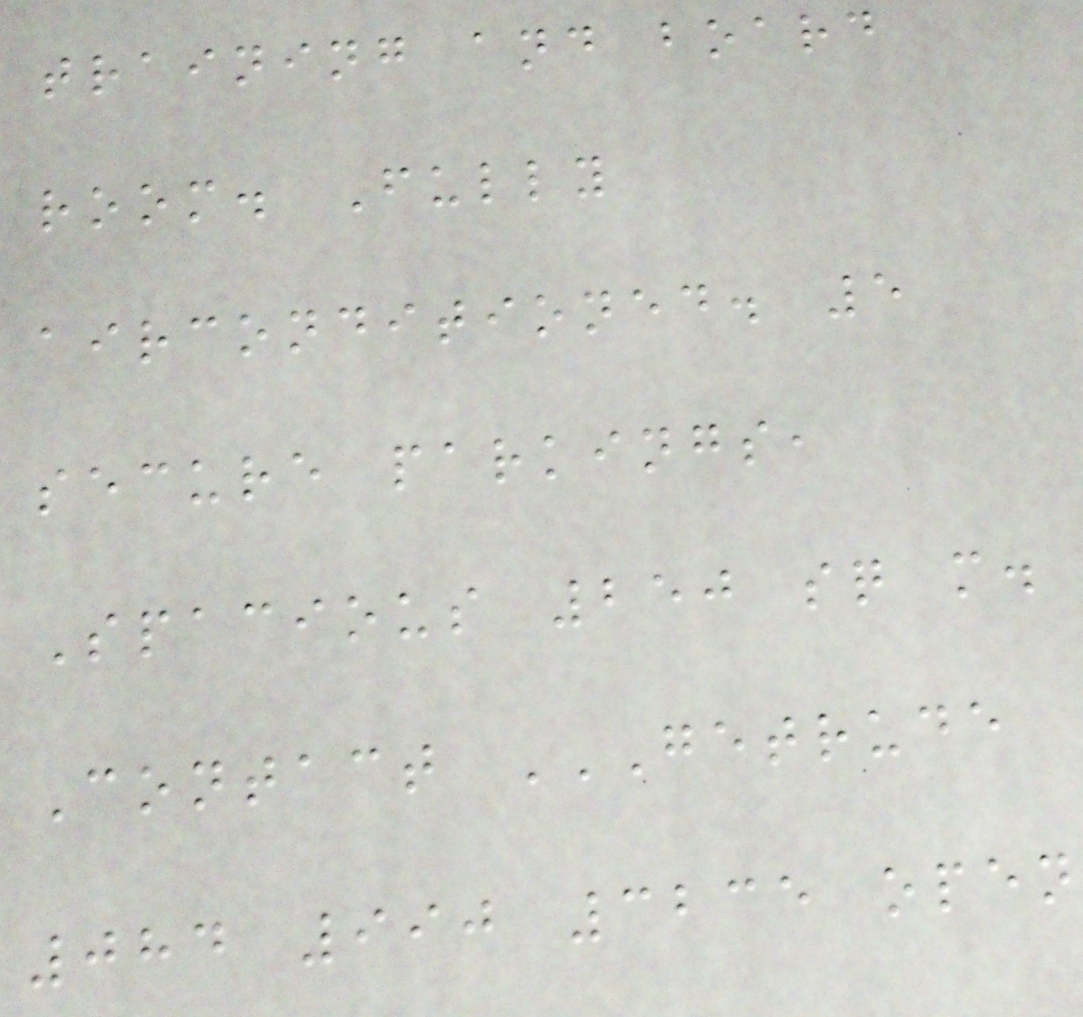training and board
room. Fully
airconditioned. 5
secure parkings,
Spacious 250 sq m.
Contact GETRUDE
084 990 3235 OPEN
